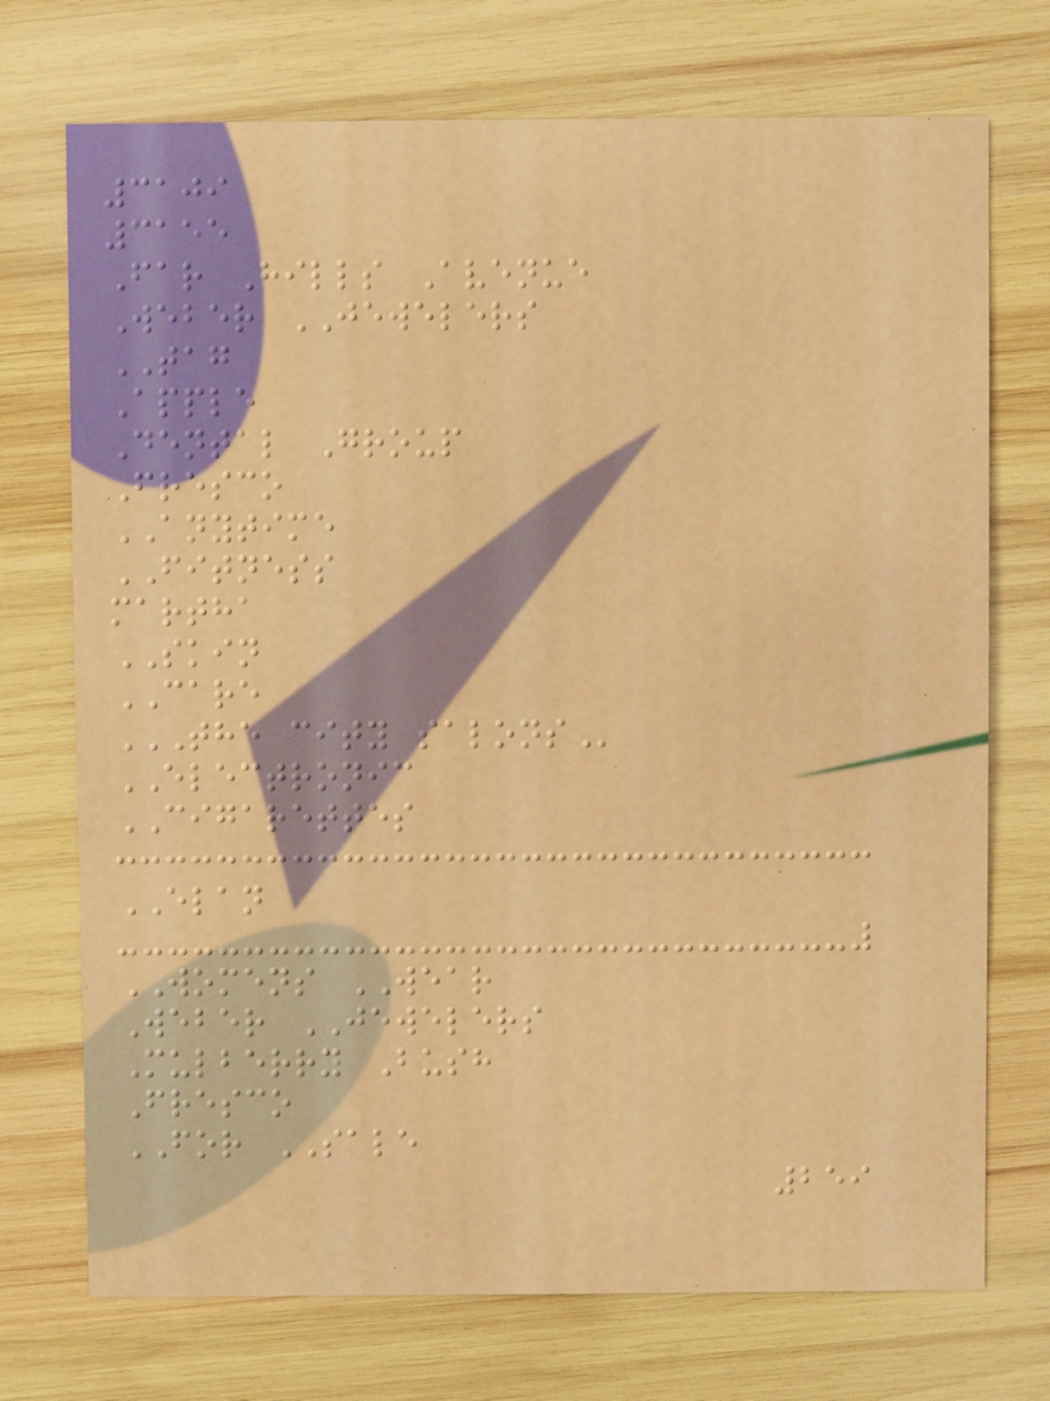3109
3155
Far Hills Avenue
Weber JEWELERS
TAG
Apple
Dental Group
Fresco
ANYTIME
FITNESS
martha
SKIN
CARE
THE CITY SALONS
ELECTRONIC
CIGARETTES
ELAN
WOMENS WEAR
Weber JEWELERS
Mulberry Bush
Fresco
FOR SALE
259
